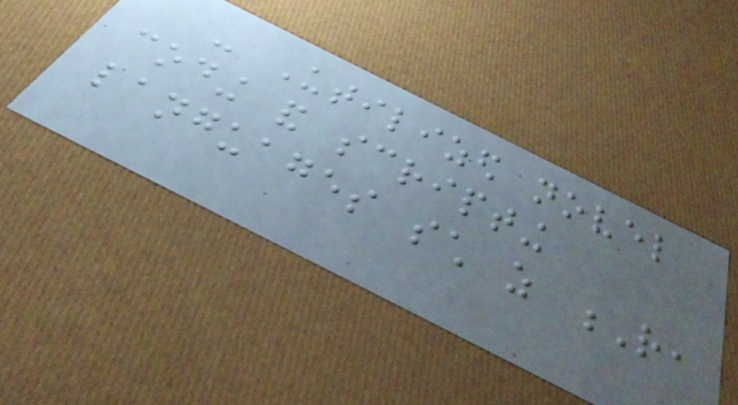- Utilized novel
coding and scripting
languages such as R,
